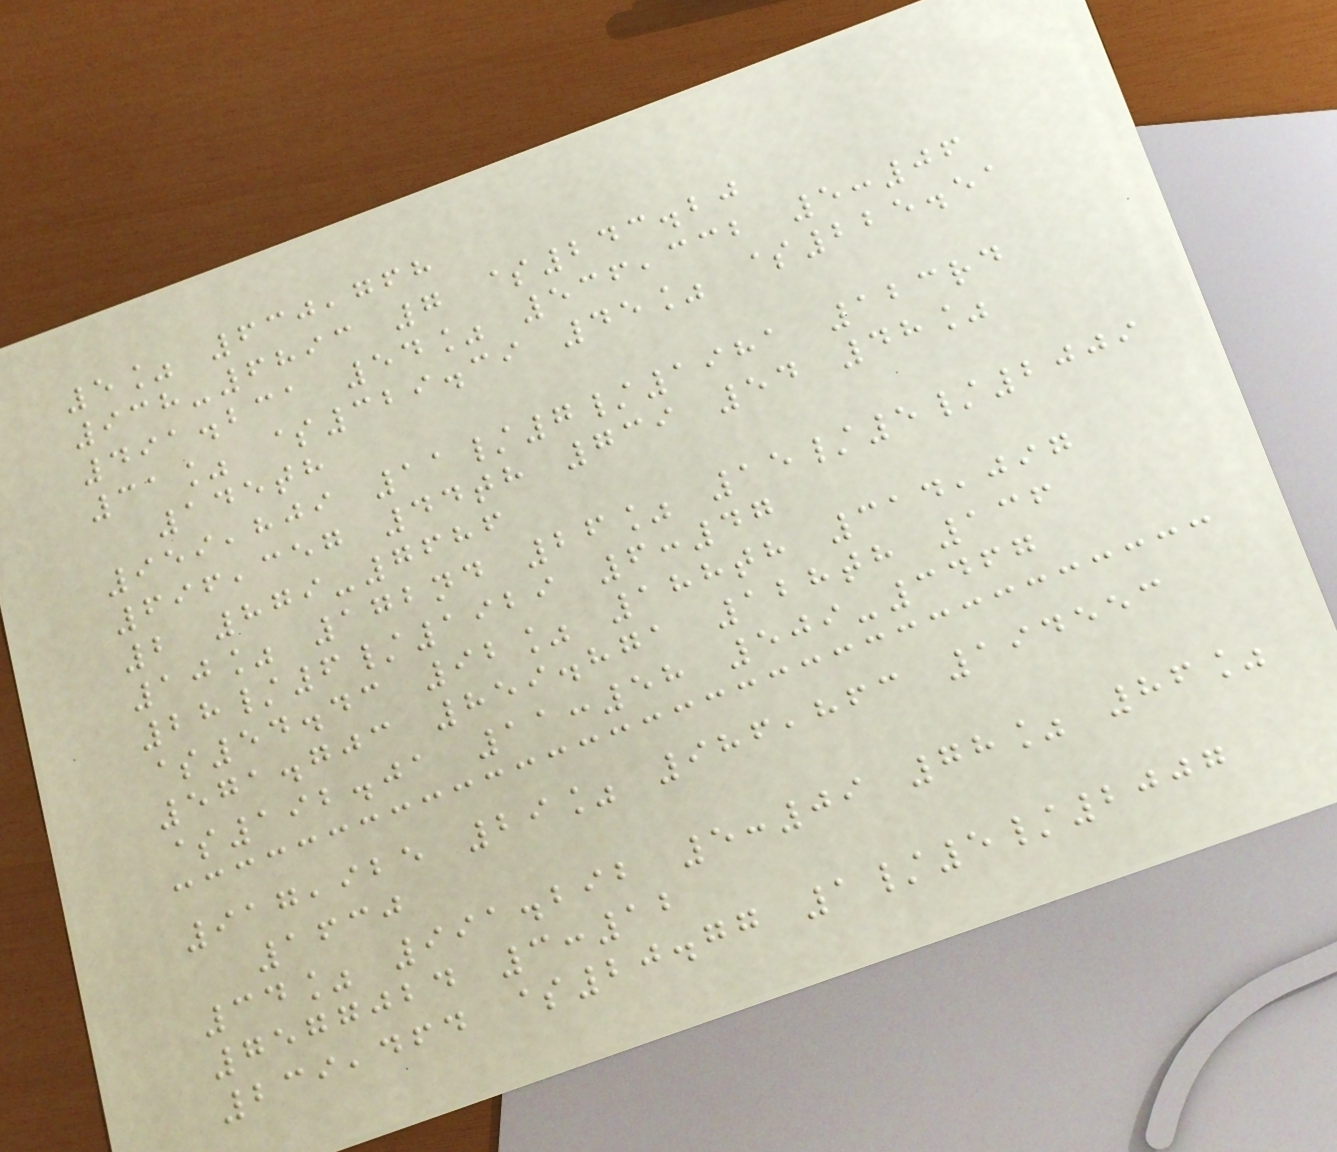5% 630,768
938-6893 7 $243.20
491.231 54% 536,332 5:06
31% $329.39 45% $225.51
145th
959,809 11/7/1981 123rd
696,357 44th 739 54 48%
2 879-7686
10% 172nd 26% 15/5/2009
28/6/1929 6:47
$54.43 92% 188th 314,097
571.703 859.871 128th 136
$192.01 11:58 509-3467
917,925 29% 986,863 194553
1630
34% 991.292 5:09 78% 86%
7577024 3:12
239,464 $20.77 1/5/2007
